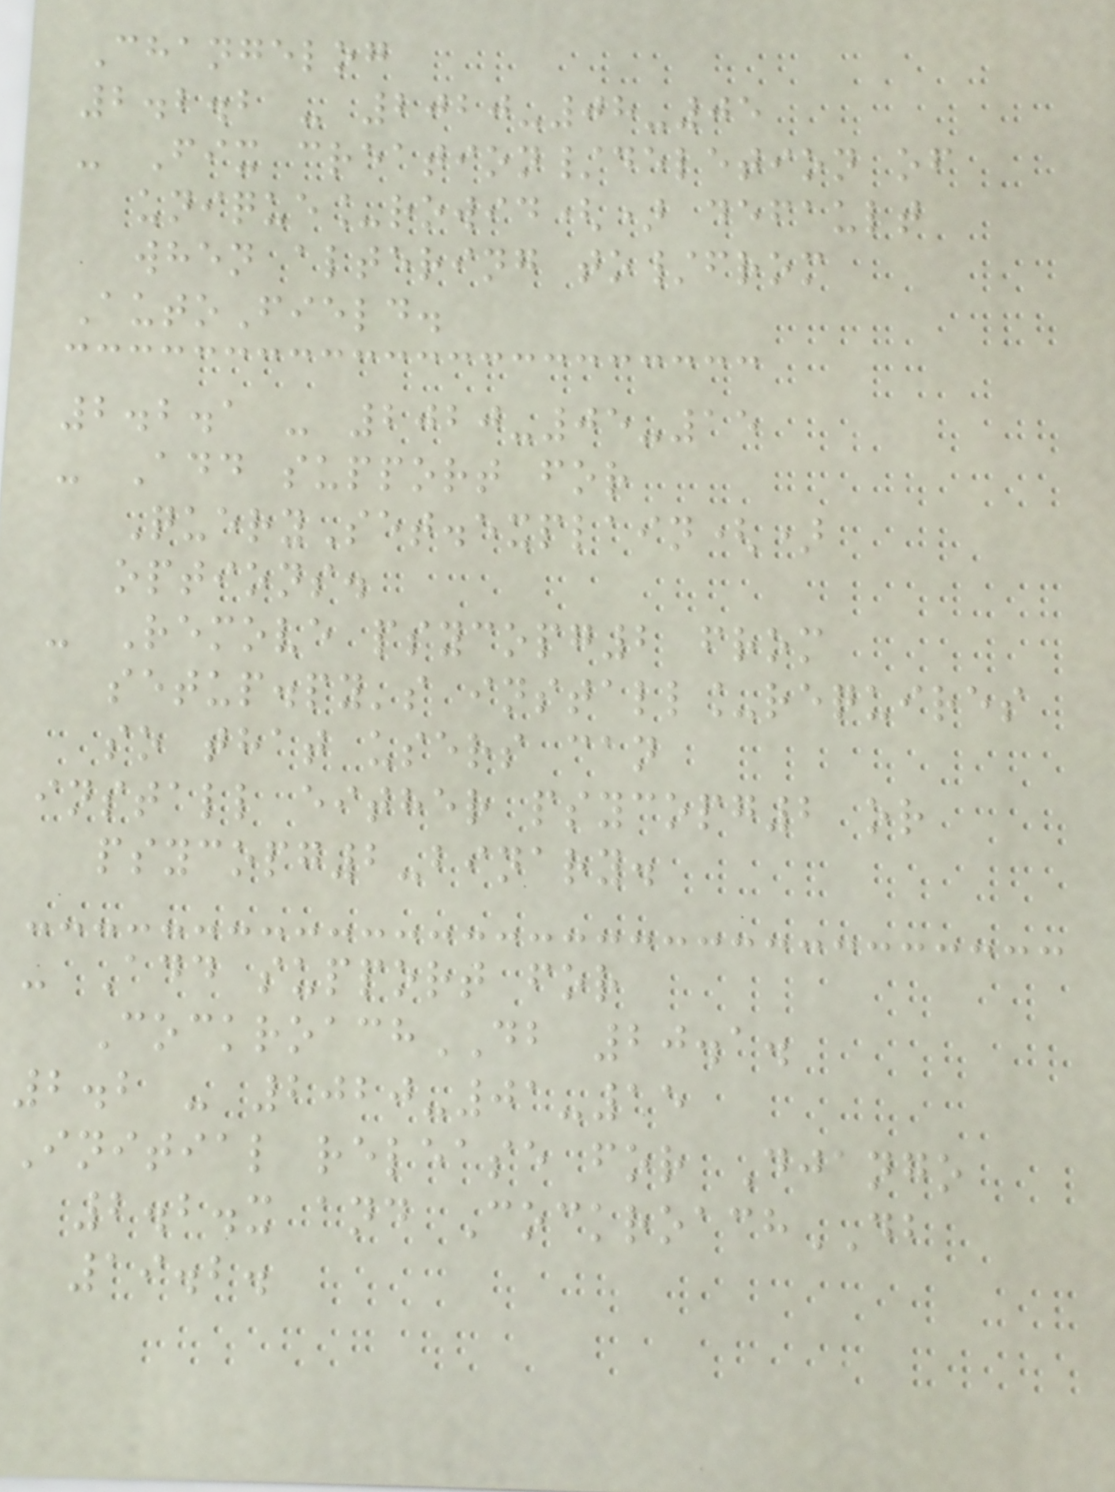Changelog
2.2.2 - 2020-08-05
- Fix creation/deletion of
unique_rowid() default
when altering to/from
AutoField.
2.2.1 - 2020-05-15
- Add support for
QuerySet.explain()
options.
- Remove psycopg2 from
setup.py's install_requires
so that users can
install either psycopg2 or
psycopg2-binary.
- Add support for
CockroachDB 20.1.
2.2 - 2020-01-15
Initial release for Django
2.2.x and CockroachDB
19.2.
